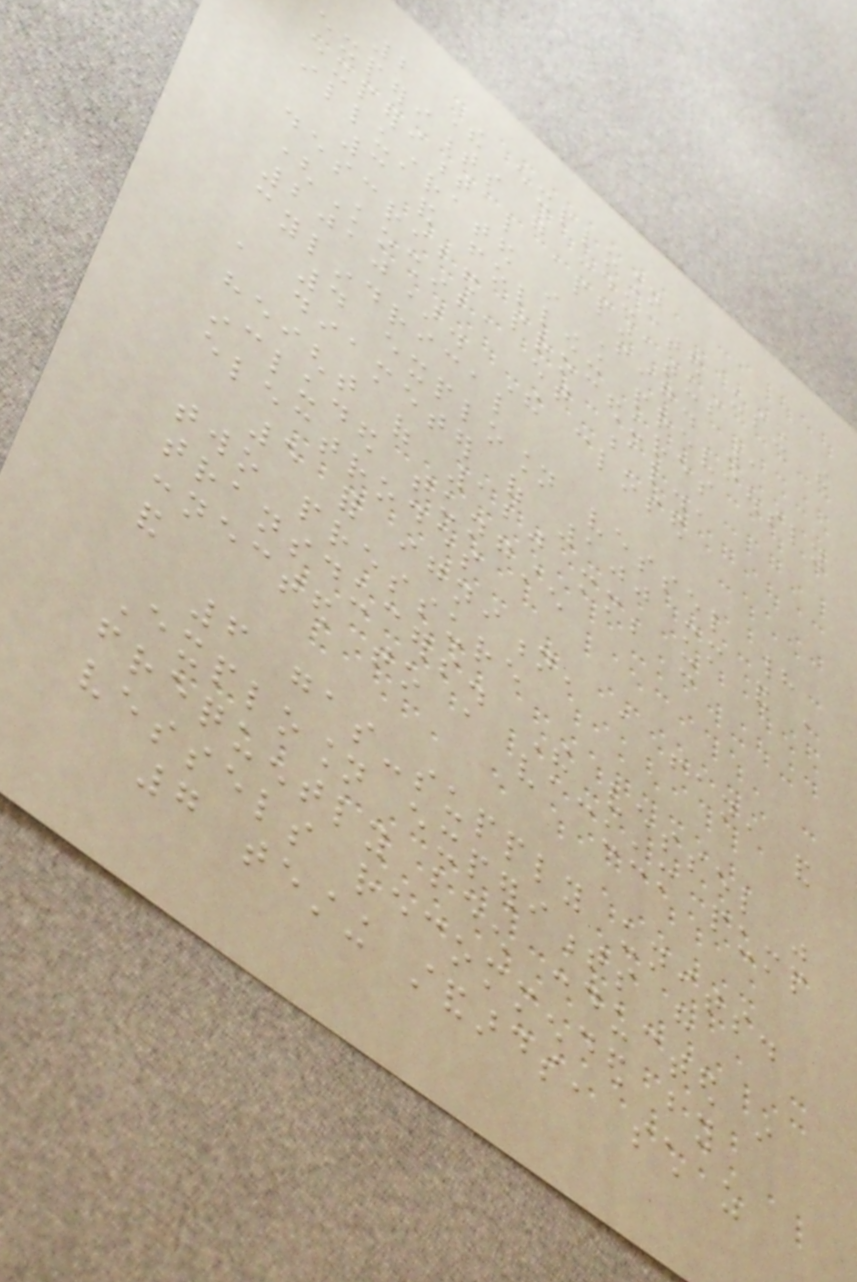2 The explosion
experiments were conducted using the
experimental apparatus
illustrated in Fig. 1
3 and following previously
described procedures
(Koshiba et al.,
2010). The closed
cylindrical
4 explosion vessel had
a diameter of 100 mm and a
height of 120 mm; it
included tungsten
electrodes
5 for ignition, a fan, and
two pressure
transducers. The vessel was
connected to a vacuum pump
and
6 gas-supply units.
Explosion experiments have
frequently been conducted in
vessels recommended by
7 testing standards, such as
